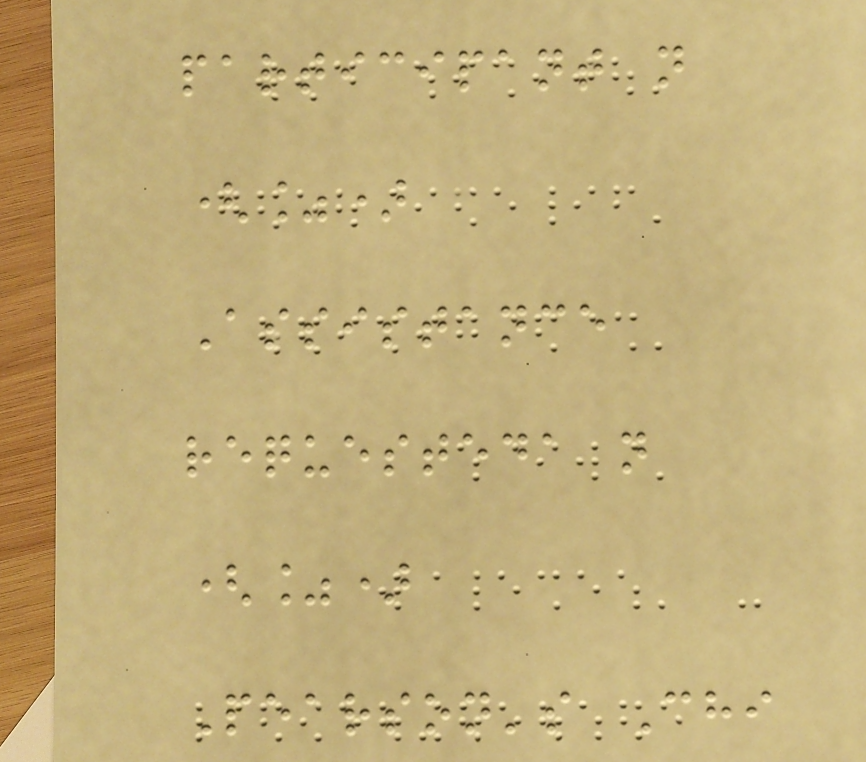participant n
(%)
Assistance
requesteda n
(%)
Pearson's Chi
